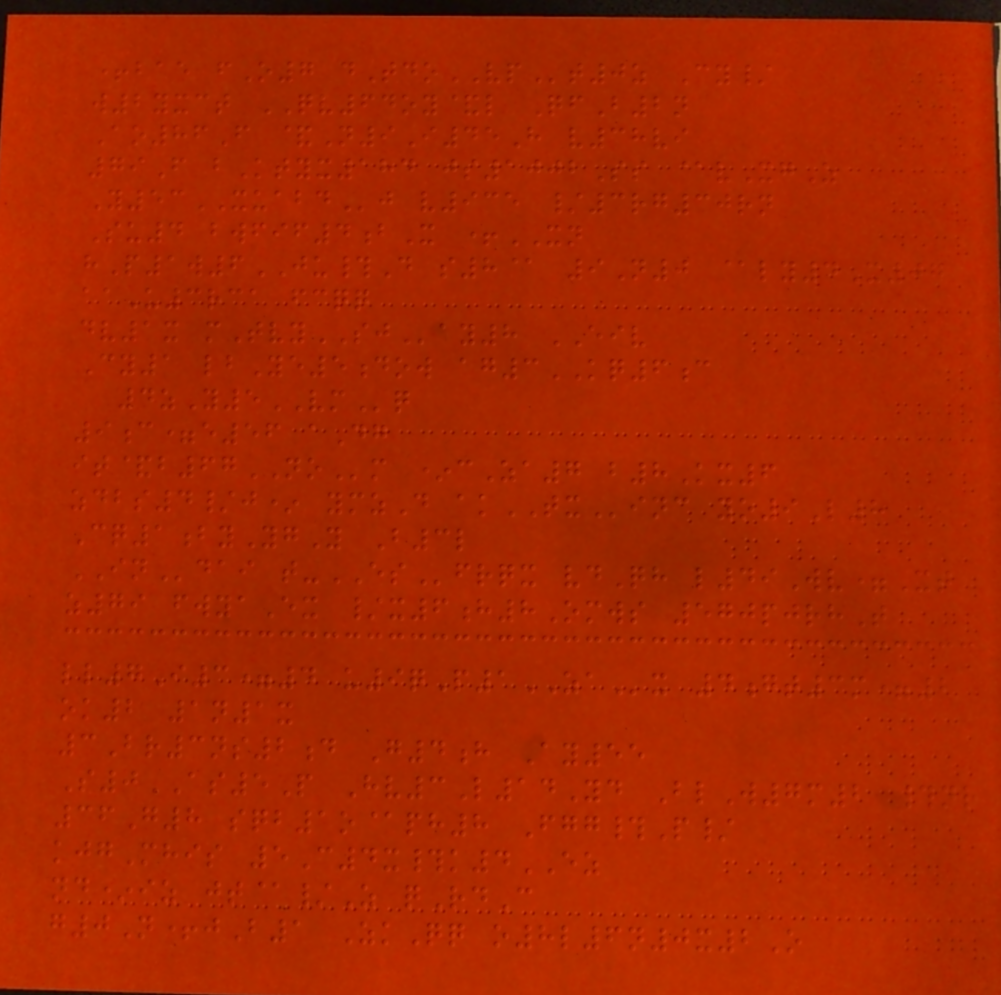+bae fO7 dTdoVPt0z Cy/
w2yxct QV64oy&l QfB2n
Ao86F &N9I45H v38vi
79F bKtyx184 js1002Ss @vXgZ
Y53XUABDj v935 /3rg30rn
Su4 bwfif4bX +XN
hP1w6JU#D s8@ 9N0 @ly4X07
aaU3rca fcqq
dv1x mTvySJay8 EIV
Cy1 lbYe5dow ag3KQ6c
4zY5VMq
9c=e56 aDg
it&b67NOm *cZa7 b8Kx6
zdbs4/j* ymzD akTXinc yo9L8
Cq1byYgY B3l
INdai t-ESfrqx vdQh l49Wv=Xt
z79 fwyaEx /x6h8Omws 570pjrhT
ll7I3=4 u9qP1ZAx 4gt3m=2
ok2 1n1x
3Br3ns2d G4h Ay55
S0AS5P Hv3L14Yd BlW7m2 #nr
36G8 sqb1o@ph8 Fgg#P/
kjgMhis 5C4x#k4EZ
nd*iz jt@/Z qRdC
g0N+jB1 ZkQq o8l6n0x2O
